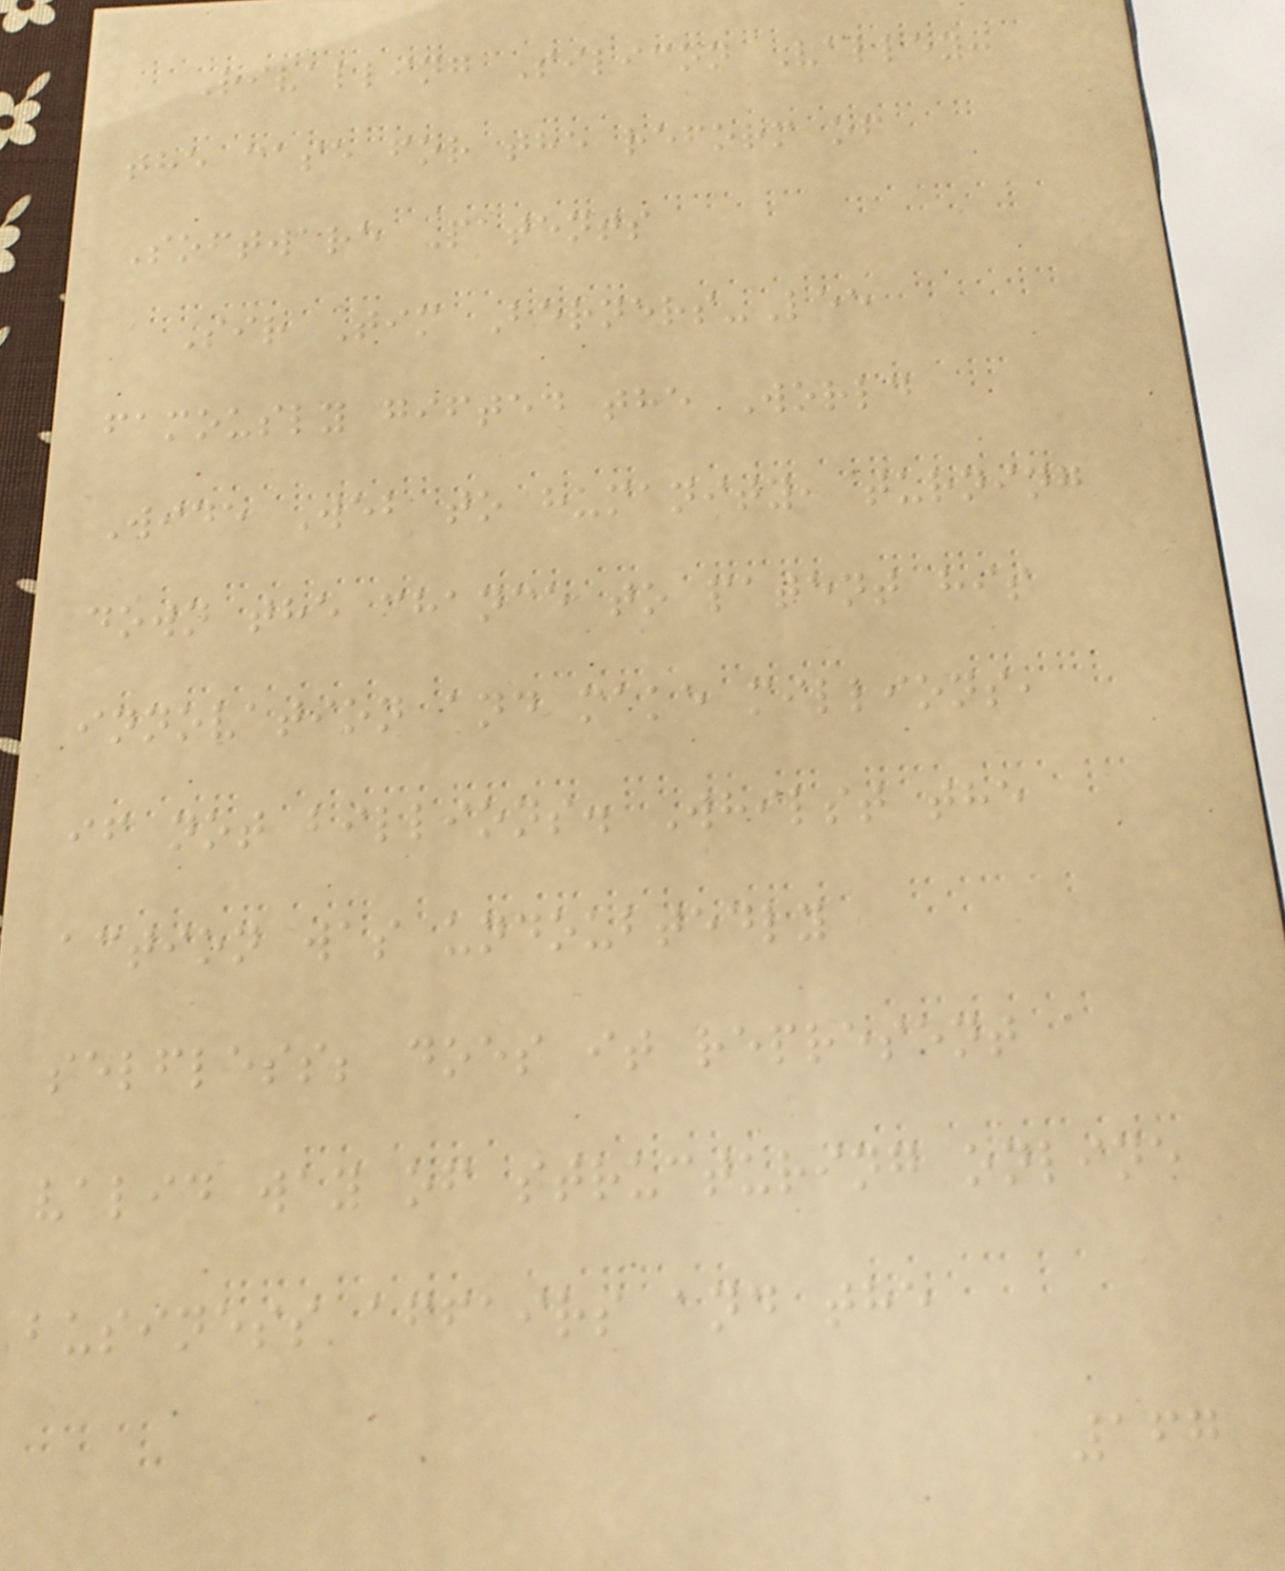Rivalling Silicon Valley:
the case for the reform of
Software Patents
Sir Tim Berners-Lee
famously gifted the World
Wide Web to humanity, turning
down the chance to patent his
innovation and make millions,
if not billions. Whilst the
action was undoubtedly
selfless; does it represent a
valid way of structuring online
business affairs and the
167
